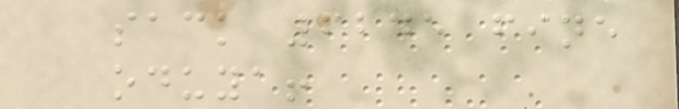sack 6245 fine
oduya!
